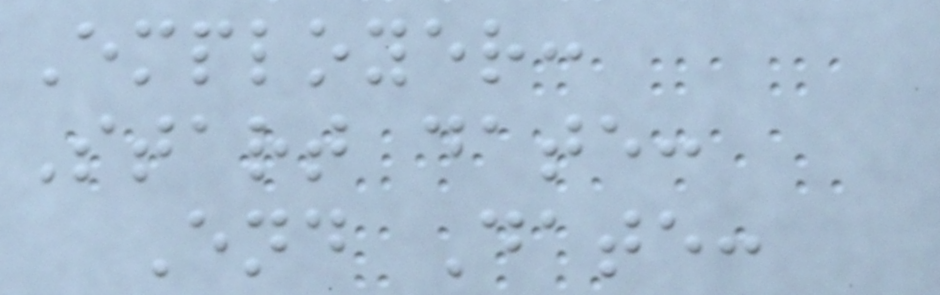Employer:
Start date:
End Date:
